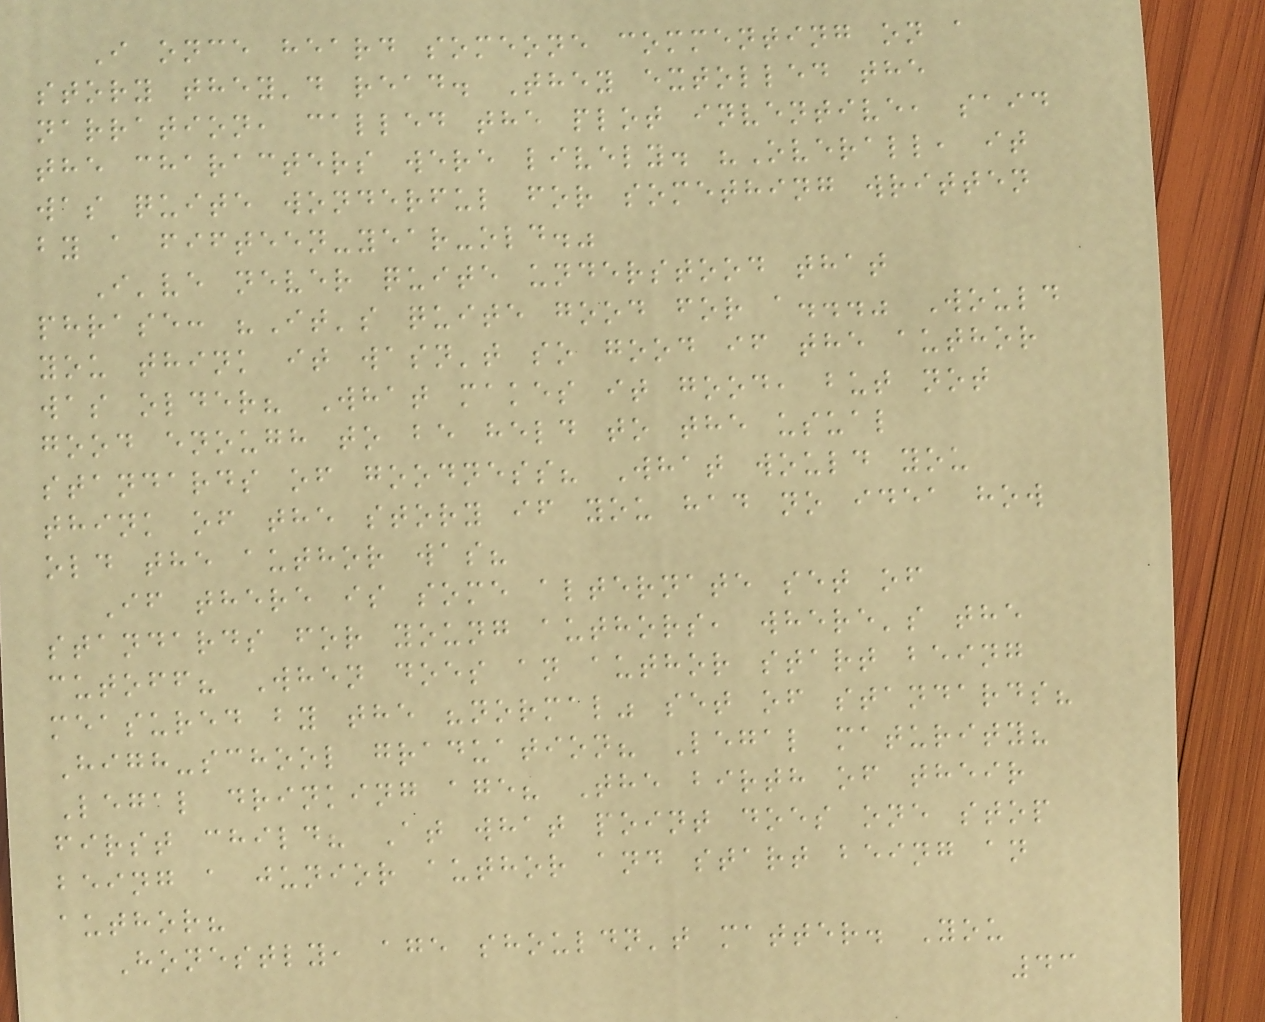I once heard someone commenting on a
story they'd read. They extolled the
narration, called the plot inventive, said
the characters were lively. "Overall, it
was quite wonderful for something written
by a fifteen-year-old."
I've never quite understood that
phrase: "It's quite good for a..." Would
you think it wasn't so good if the author
was older? What makes it good, but not
good enough to be held to the usual
standards of goodness? What would you
think of the story if you had no idea how
old the author was?
If there is some alternate set of
standards for young authors, where's the
cutoff? When does an author start being
measured by the "normal" set of standards?
High-school graduation? Legal maturity?
Legal drinking age? The birth of their
first child? At what point does one stop
being a junior author and start being an
author?
Honestly, age shouldn't matter. You
43
